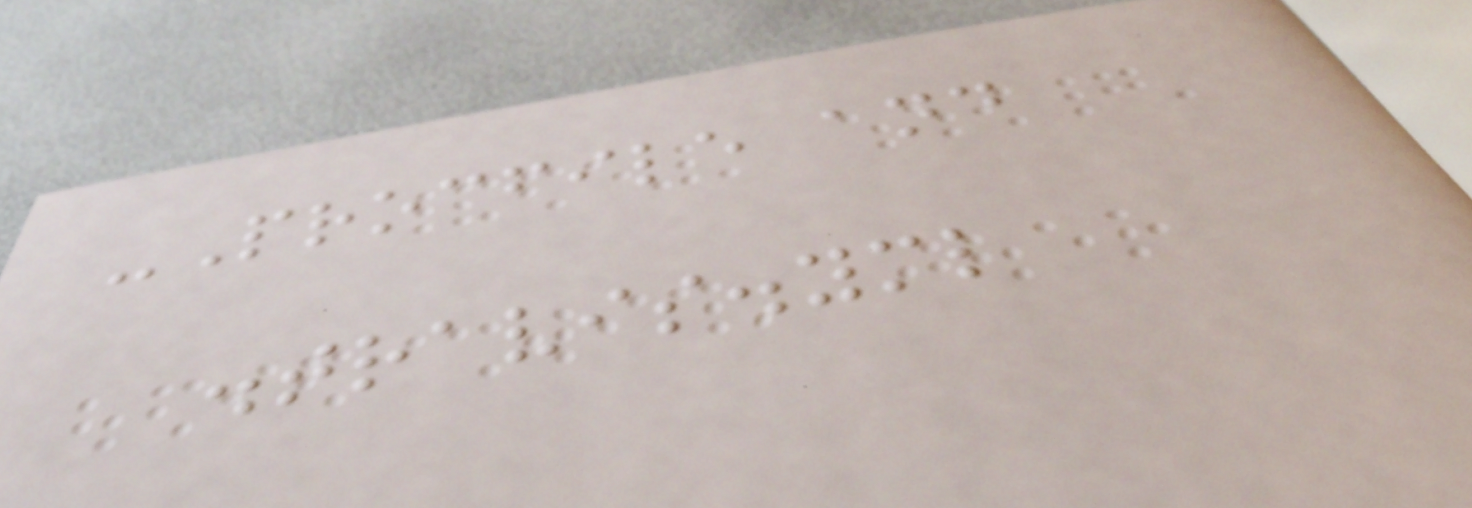-Procfile and
.travis.yml
